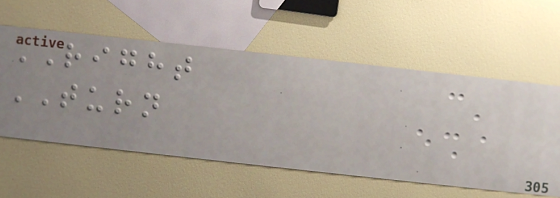RIGHT
TURN
